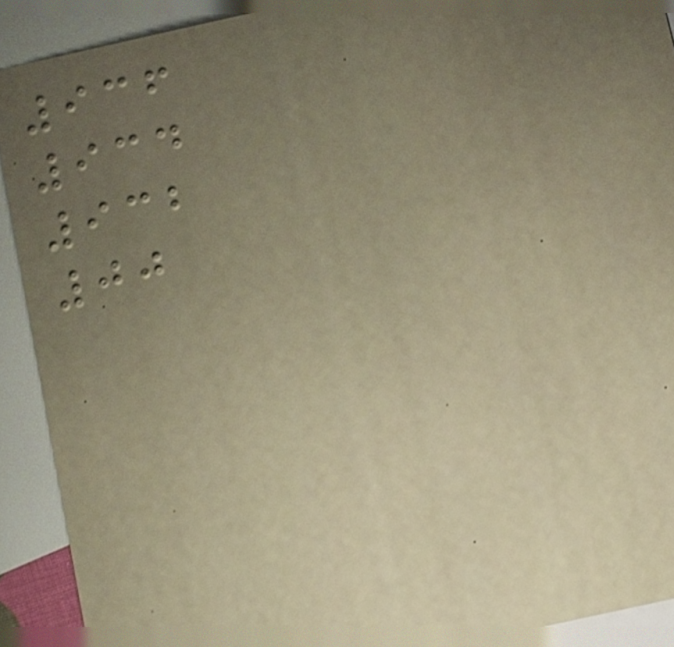936
934
932
00
